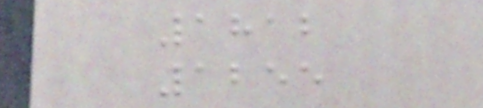1812
1255
